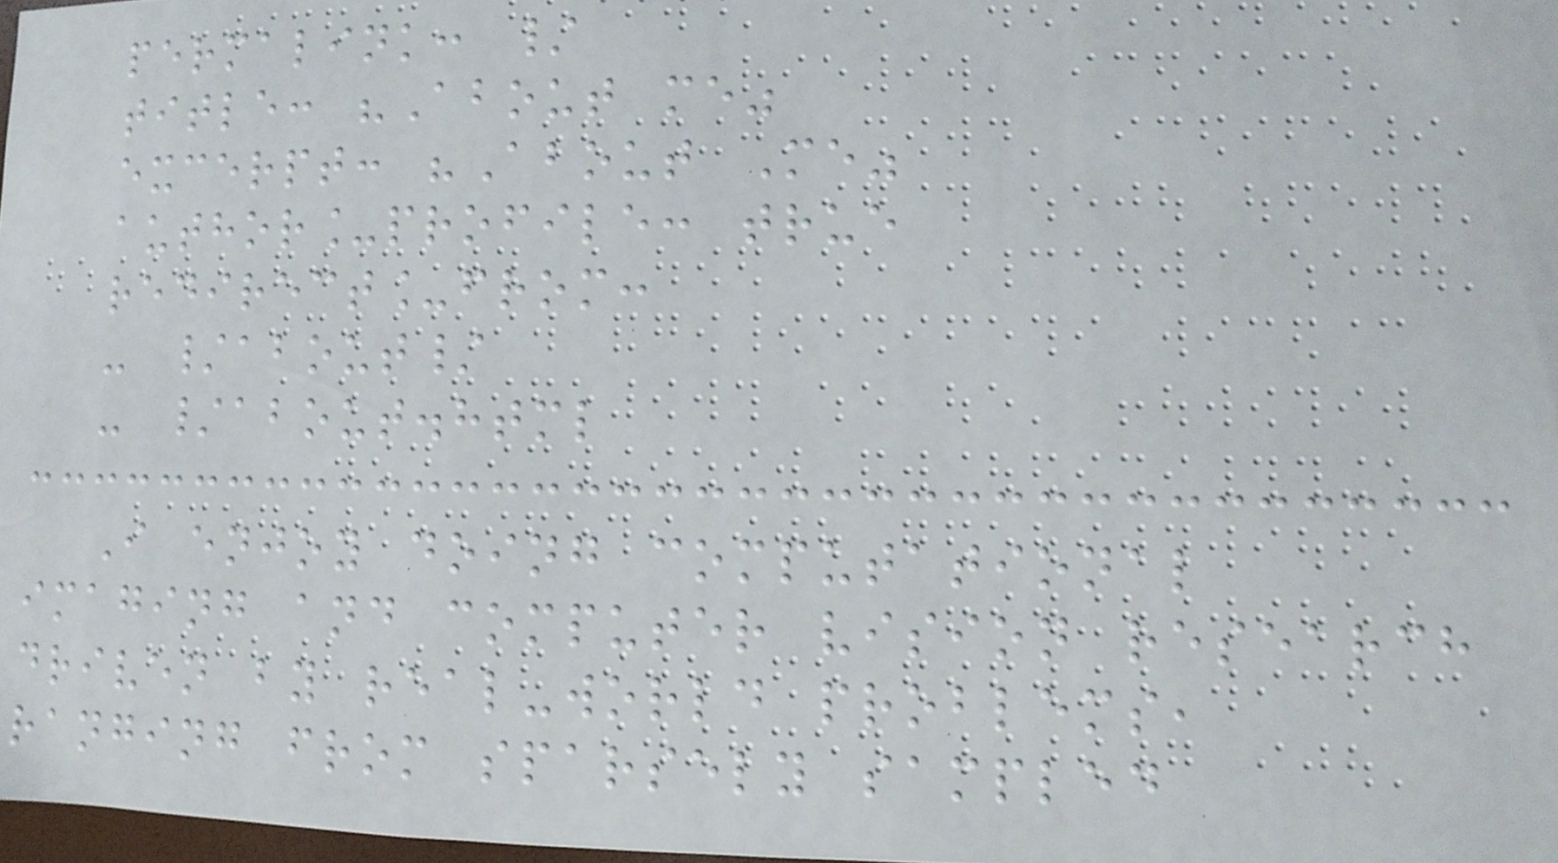permalink: /
title: "About me"
excerpt: "About Me"
author_profile: true
redirect_from:
- /about/
- /about.html
I enjoy doing computational
imaging and computer vision research
driven by real-world problems,
ranging from sparsely sampled
